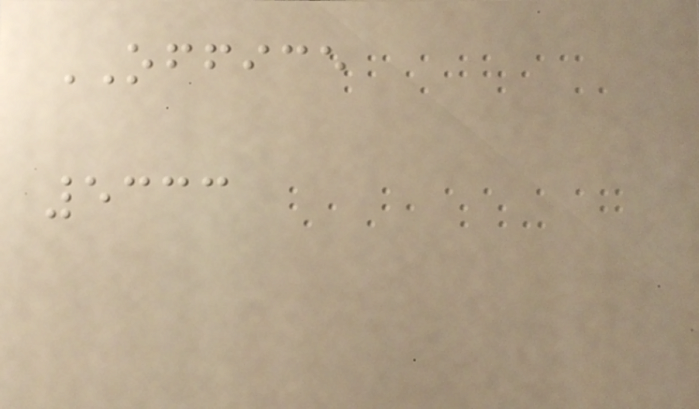OFFICE
5333
